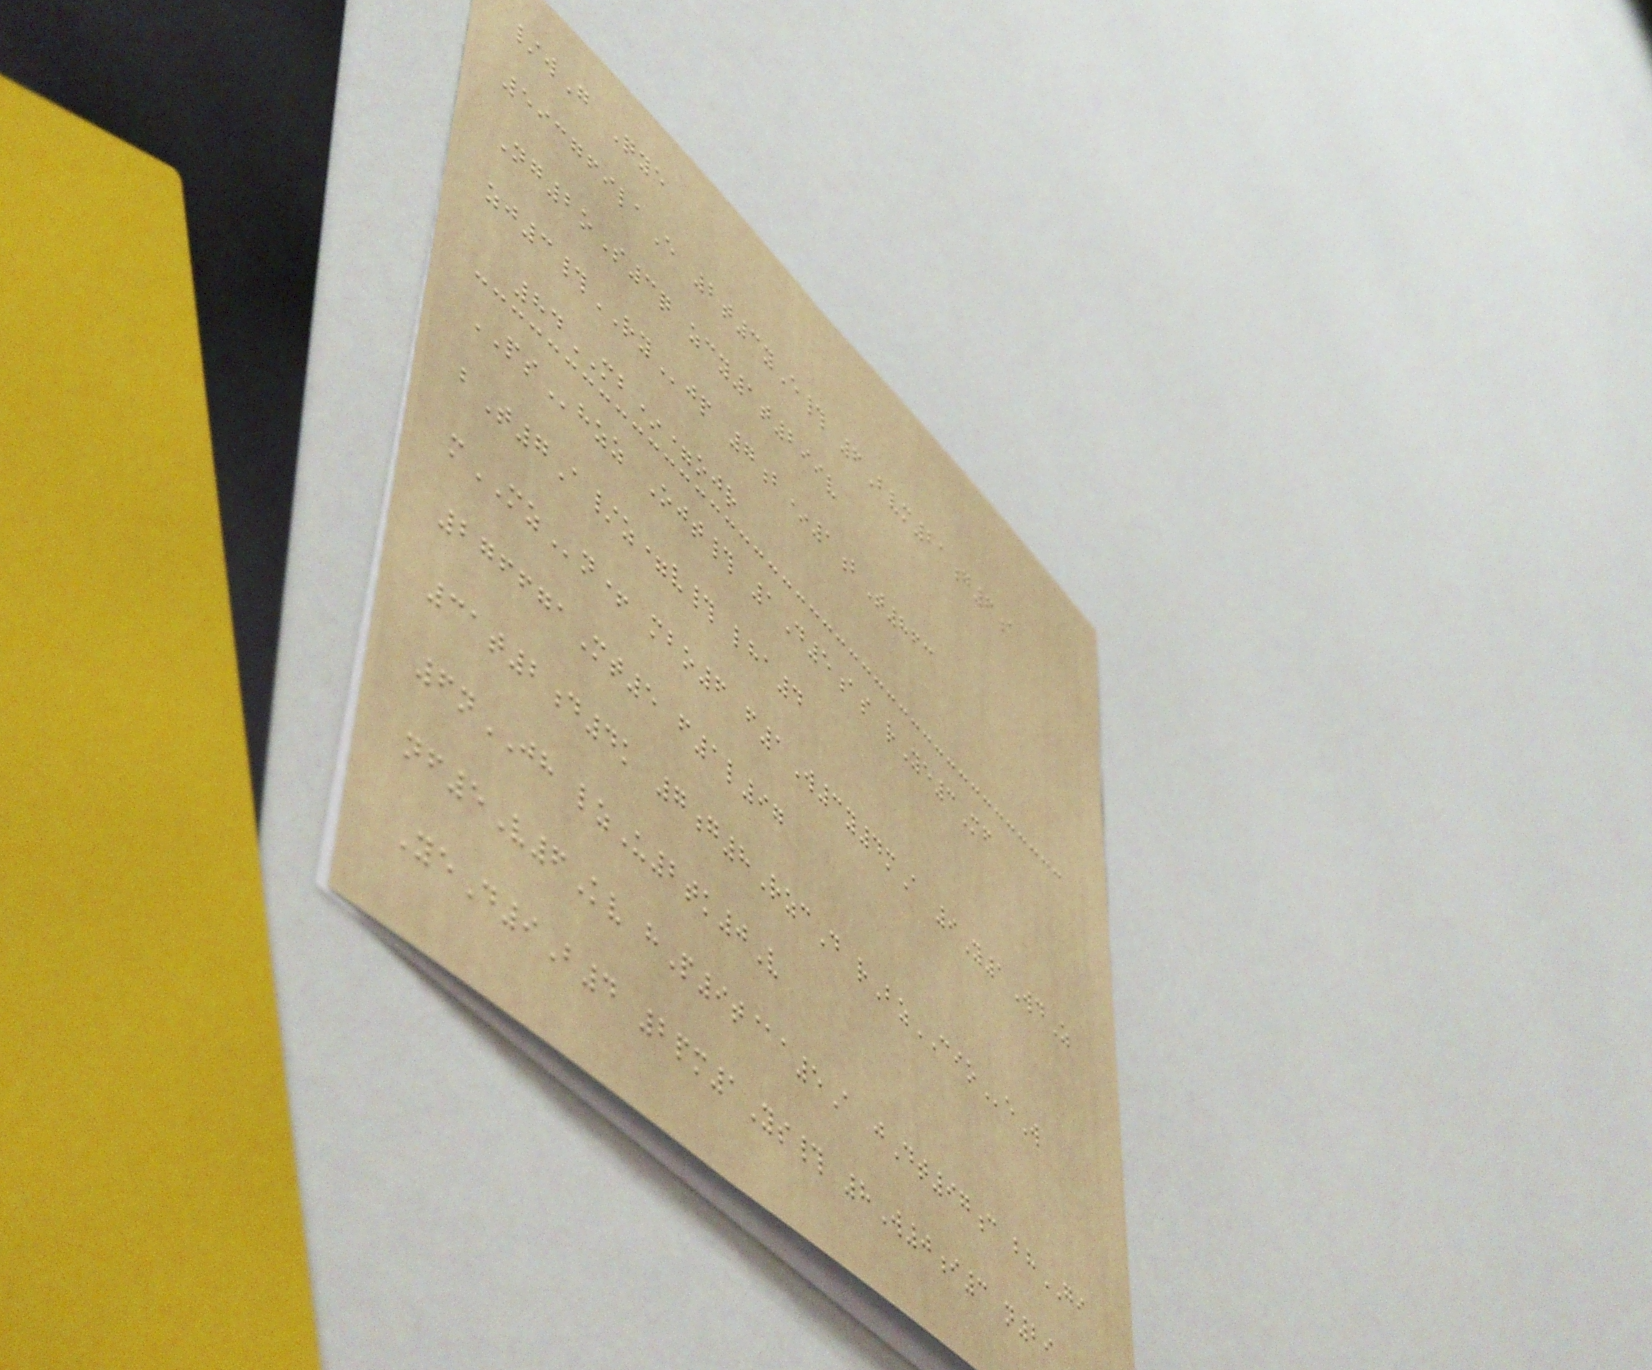/wG Qye
593769laE 2t3yE# 6Bvm21g6a
Ng2oS3q zcy1t299v
zj3#RYjp 7b*1bT863
84MB*=ojr
PShzz Ojt# 1D5as rYe3Mf
bT7A/z=v# lha4
mMZn+ mbo6 f1W3y4mA 9Y1WdZ
276671Mt5 f1l97
31t2d4k 7g8RzcD rBzCIOeW
6nJH lzU2tk0V
nf5V6Kv hP9t@a5A jDt97c bhGI
YeD9B4 2pm1Ys# 8W0i3 n29
